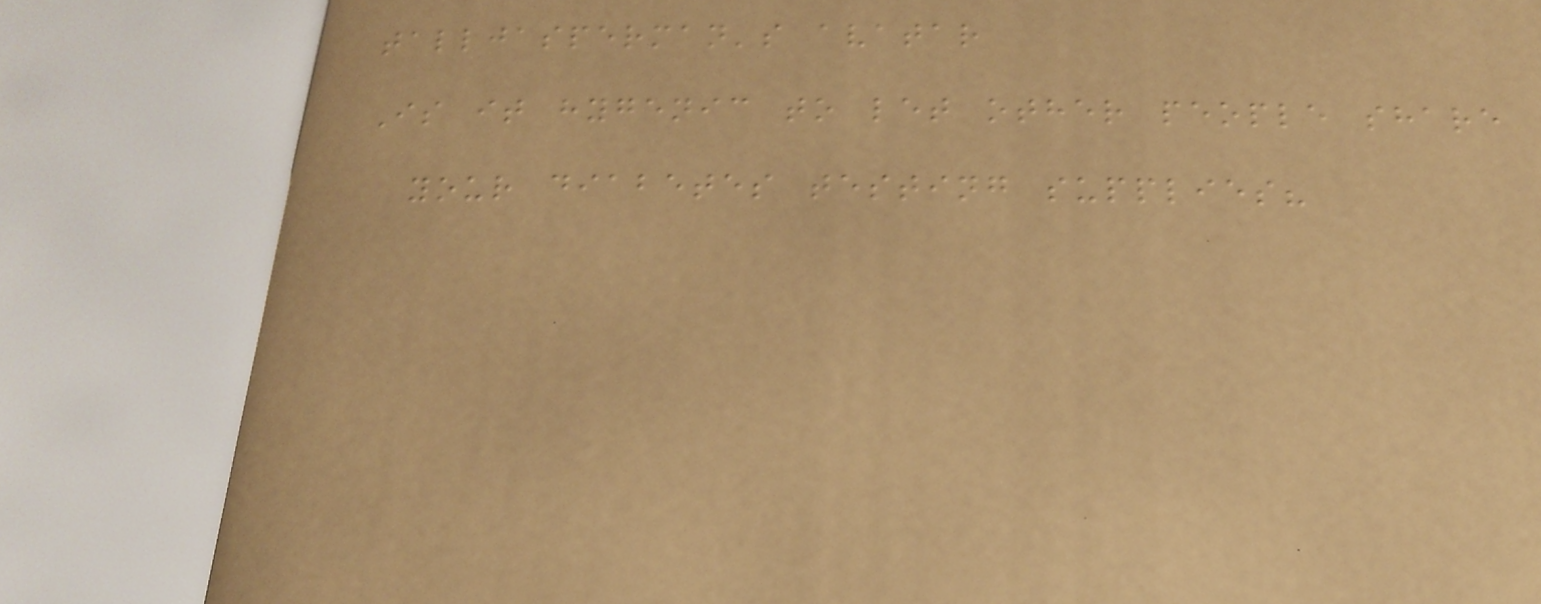talljasperman's avatar
Is it hygenic to let other people share
your diabetes testing supplies?
